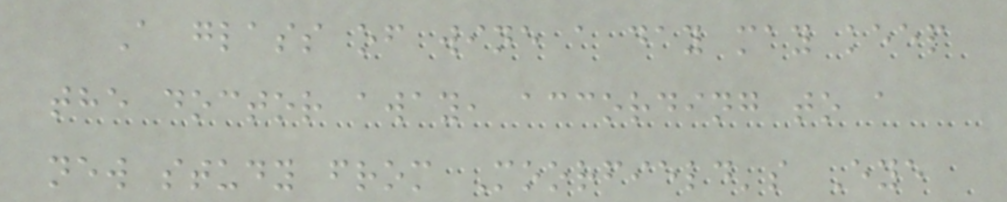A glass of wine a day may keep
the doctor away, according to a
new study from Moorfield's Eye
